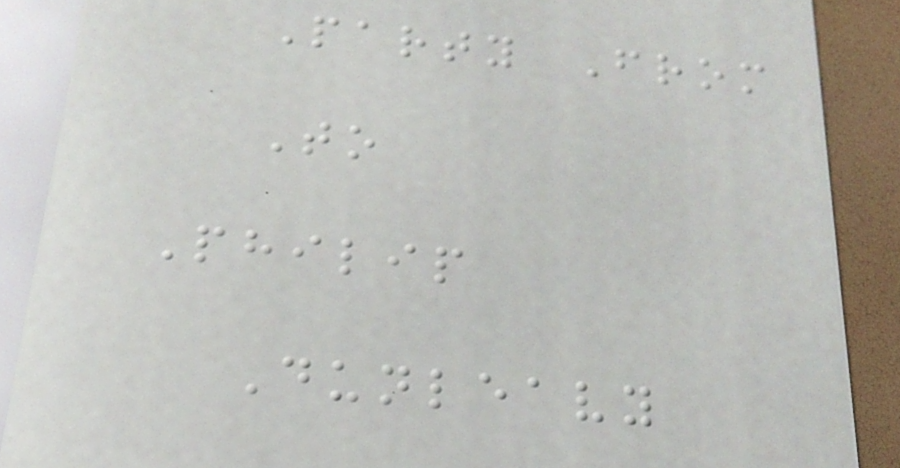Party From
To
Philip
Dunleavy
